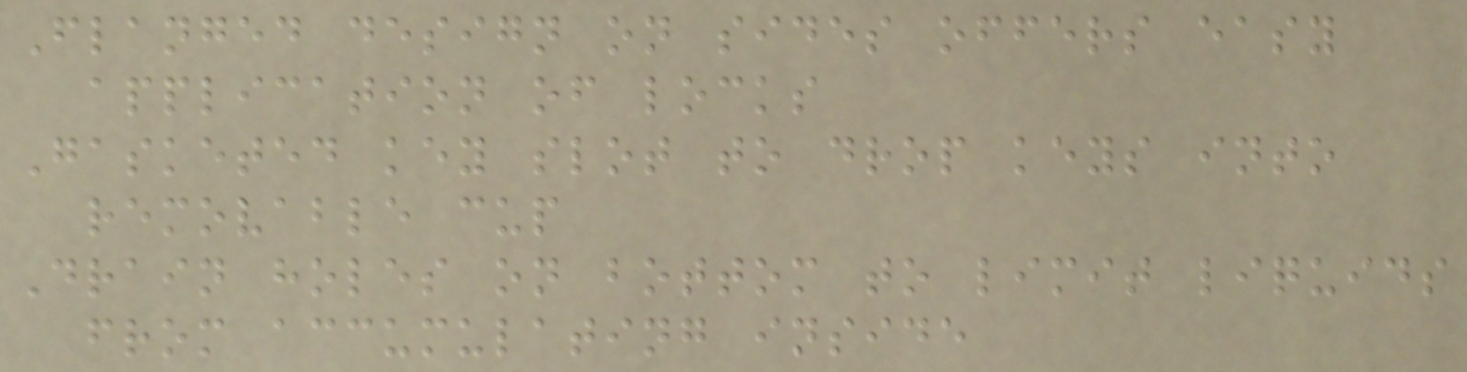Flanged design on sides offers easy
application of locks
Gasketed key slot to drop keys into
removable cup
Drain holes on bottom to limit liquids
from accumulating inside
